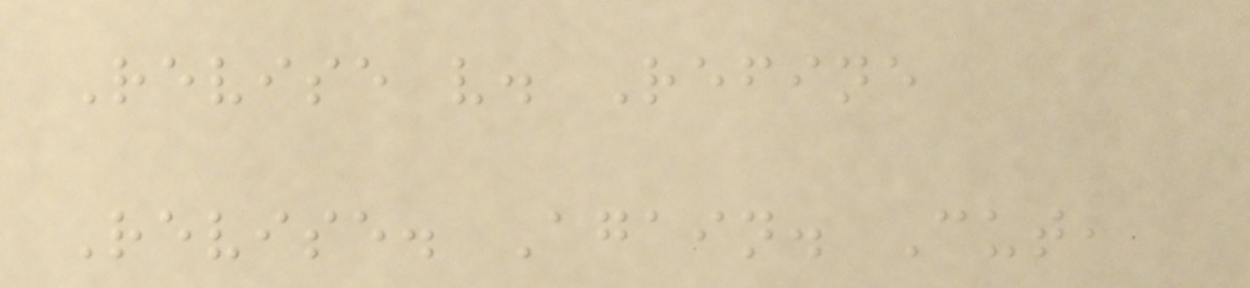Revise v. Refine
Revise. Again. Cut,
